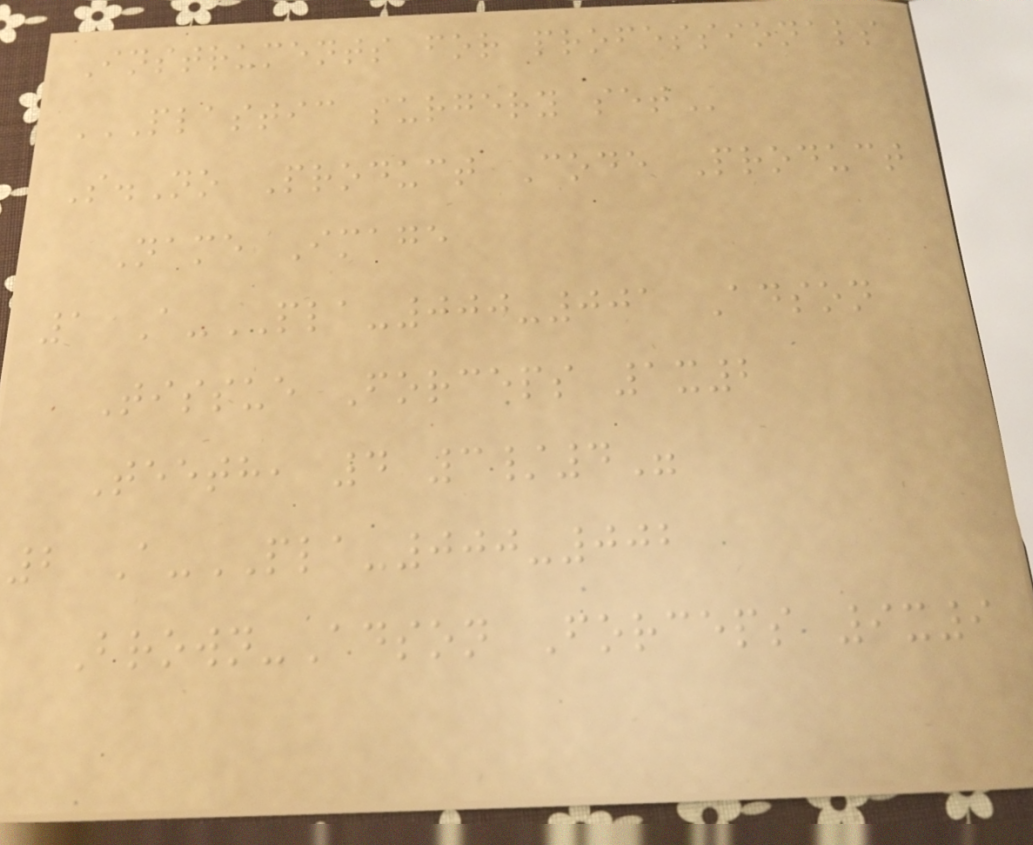Instruments for professionals
PLASTIC SURGERY SET
S.No Product Code Product
Name Image
1 A-PLA-000-001 Adson
Tissue Forceps 1x2
Teeth, 4 3/4"
2 A-PLA-000-002
Brown-Adson Forceps 9x9
